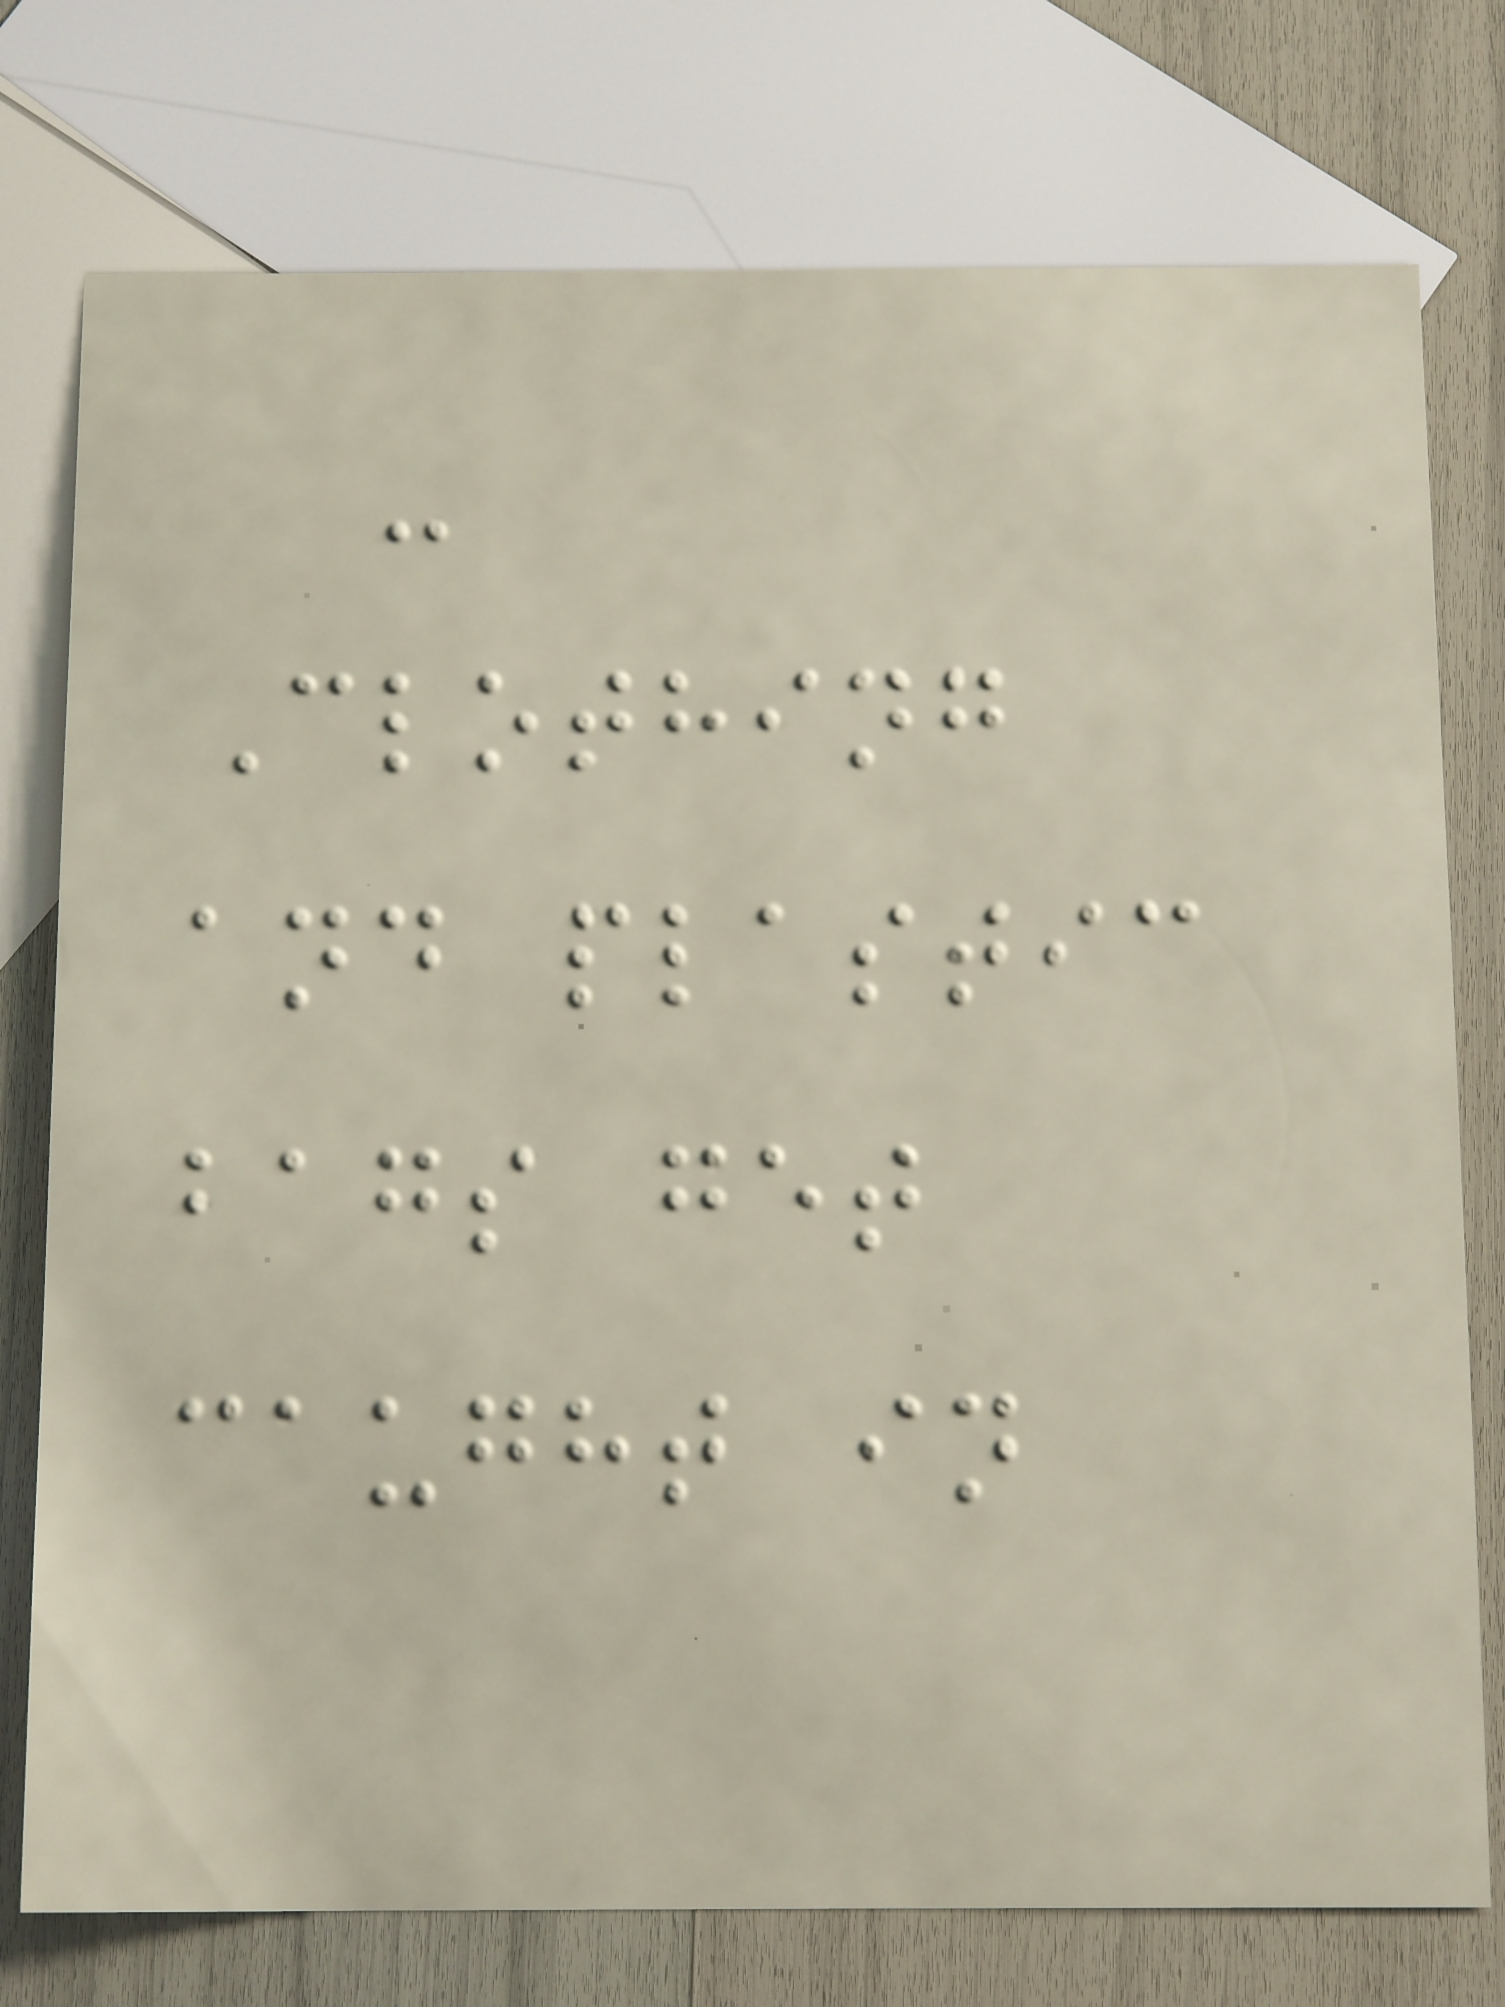-
Clothing
and plastic
bags get
caught in
